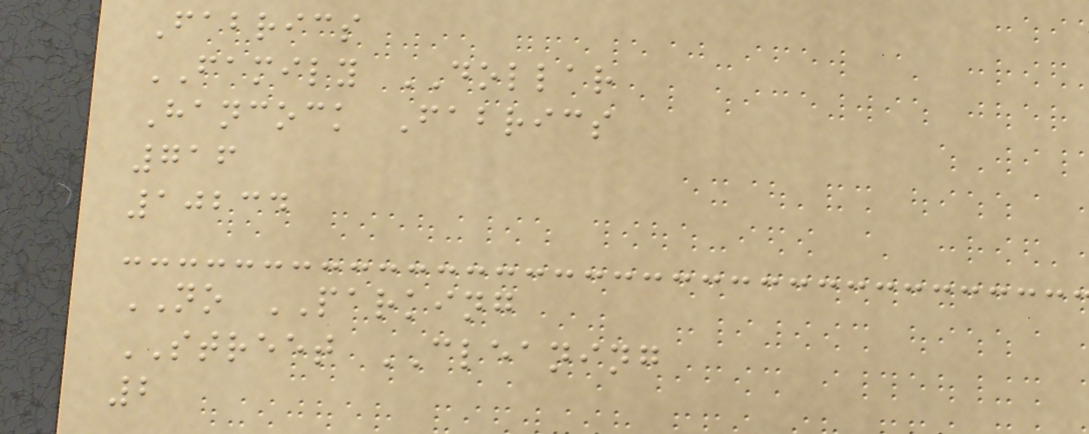Fabrics
FAMILY DOLLAR
Hancock Fabrics
716
10234
NO PARKING
STREET CLEANING
2
